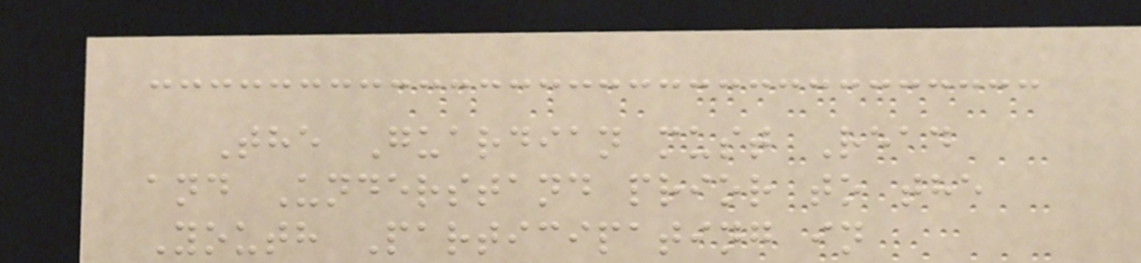The Guardian must Read
and Understand prior to the
Youth Participating in
